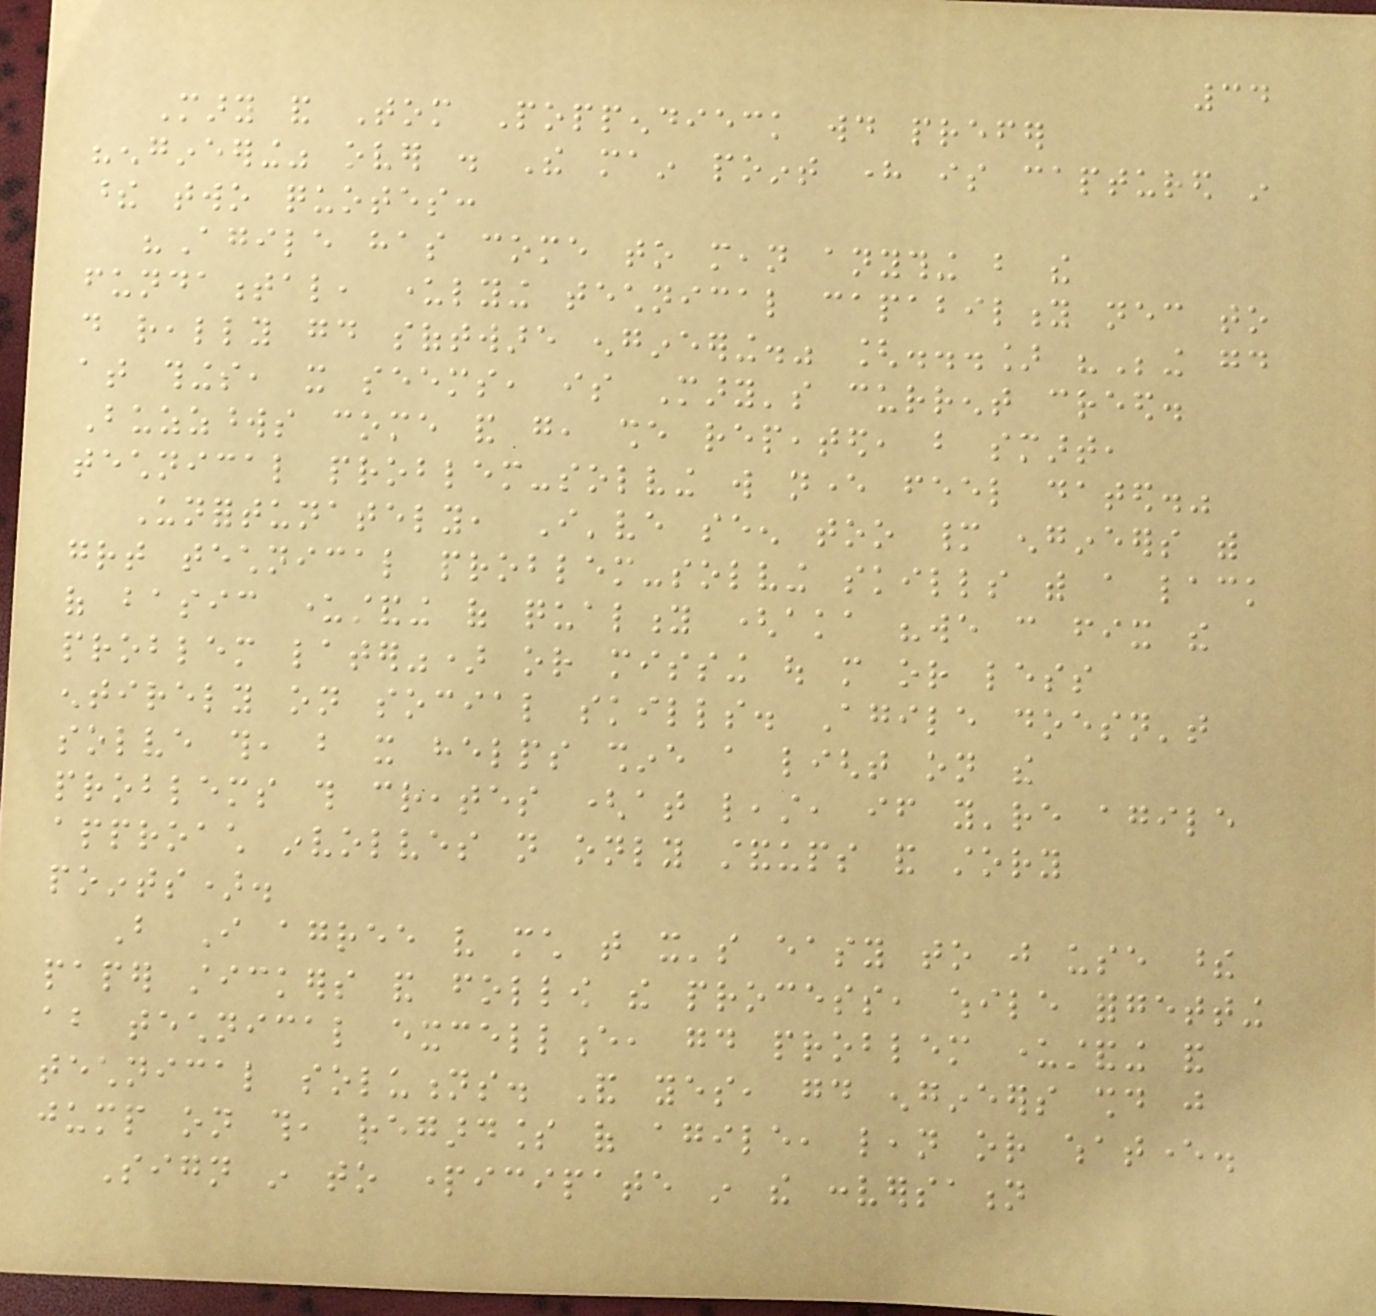34
Mary and Tom Poppendieck would prefer
"engineering" over . The main point here is captured in
these two quotes:
"Agile has come to mean anything but the
fundamental, underlying technical capability necessary to
do really good software engineering." [...] "Being good
at things, it seems, is Mary's current creed.
Buzzwords come and go, she repeated, but smart,
technical problem-solving will never feel dated."
Unfortunately, I've seen too many engineers with
great technical problem-solving skills with a lack
of basic understanding of quality (aka "we can fix the
problem later") or missing out more or less
entirely on social skills. Agile doesn't
solve this, but it helps shine a light on the
problems this creates (at least, if you're agile
approach involves not only standups and story
points).
But I agree very much that it's easy to just use these
paper stickers and follow the process, while forgetting
about technical excellence, good problem understanding and
technical solutions. And yes, good engineers should just
jump on this, regardless of agile, lean or whatever.
Sign in to participate in the conversation
